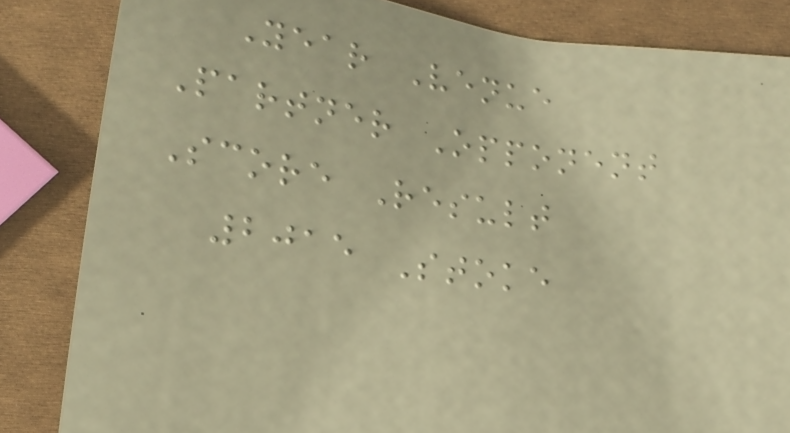Year Venue
Partner Opponent
Score Result
2015 Stoke
